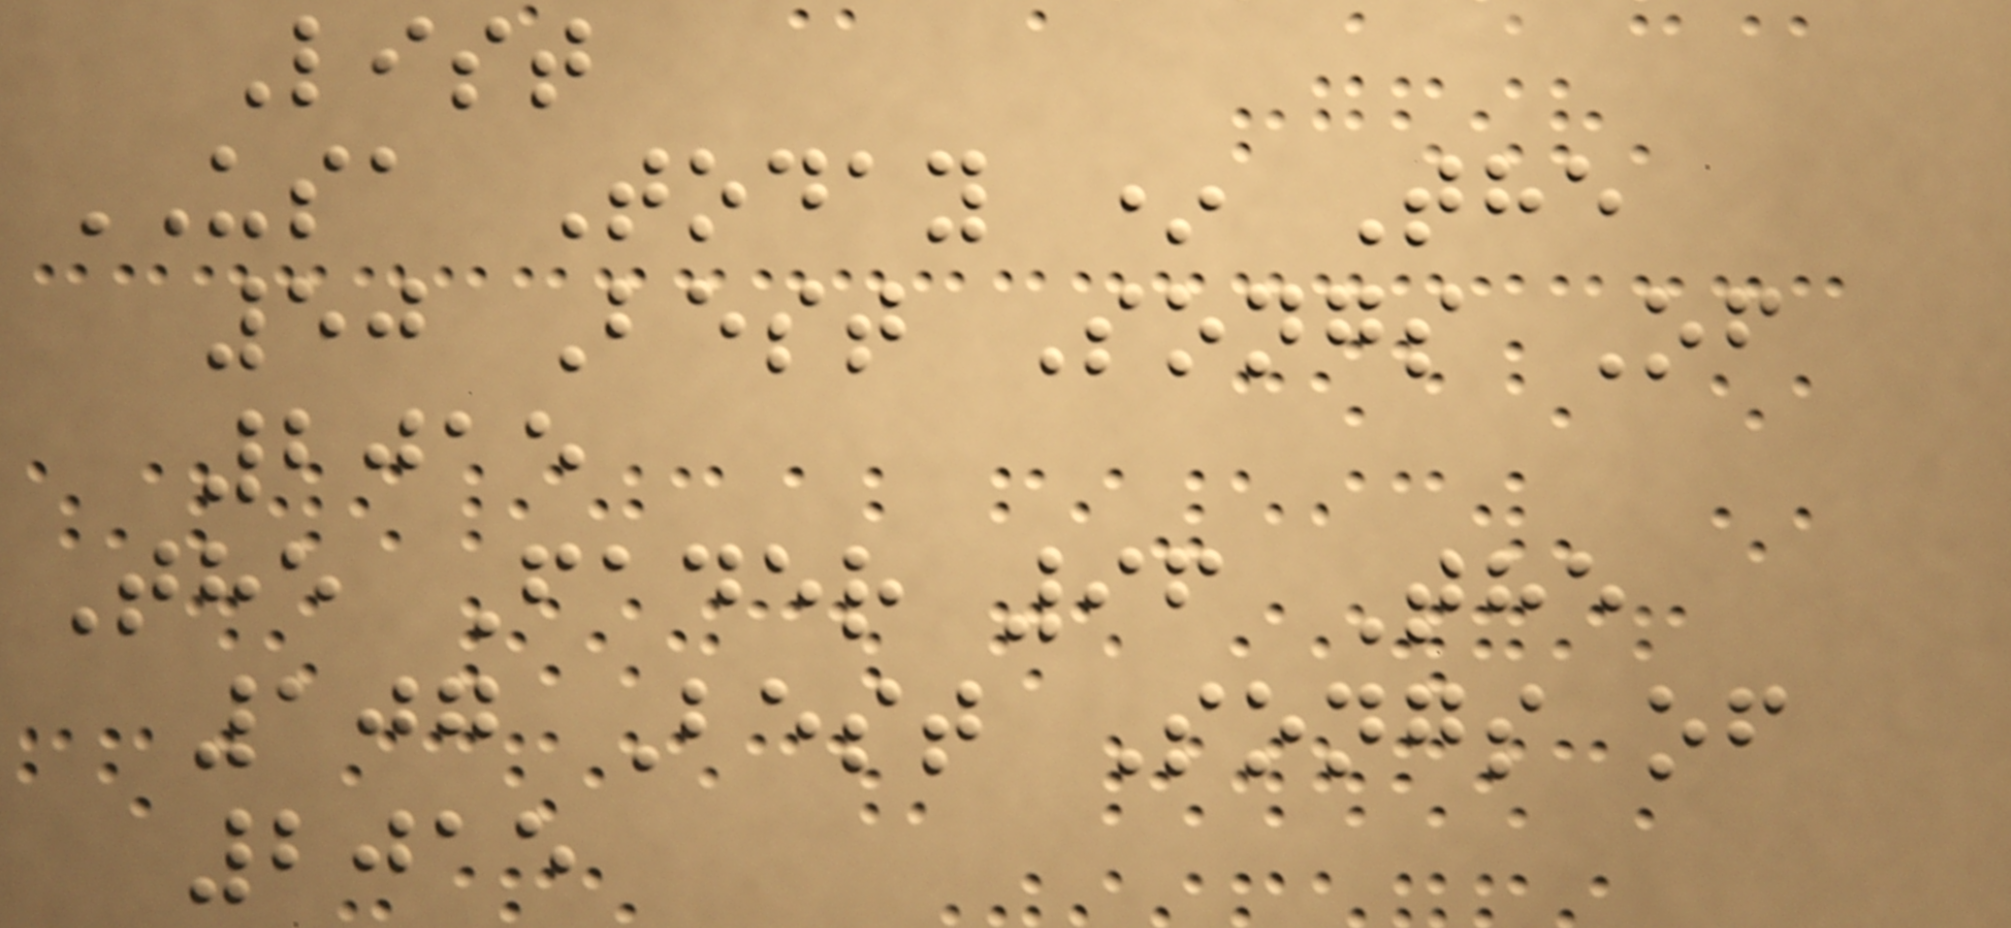List
USA Today * The
50 Best Songs Of
2015
The Fader 96 The
107 Best Songs of
2015
